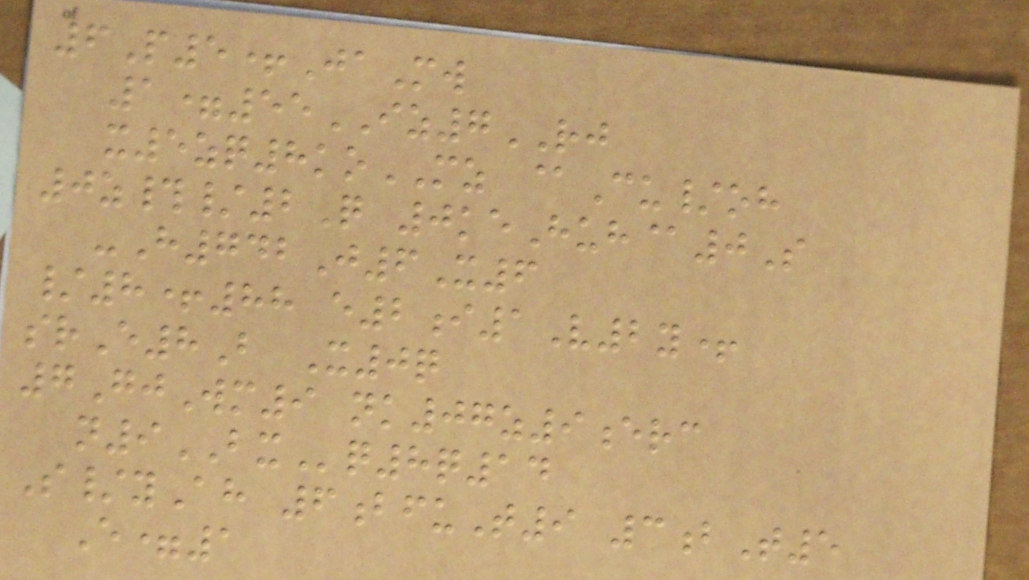6P5+JaMw
1=55IZ7RJ
x5zq8koMZ @Cu/oh
0z#/2Q 0keHuh@0S
-H742J6X6
/8+88 e2i1V2y+
srE8B X0q
7GjWm9 nk07z9erc
n9BXq8q14
S/yAh 6bfuT9 3bT5
E=1
